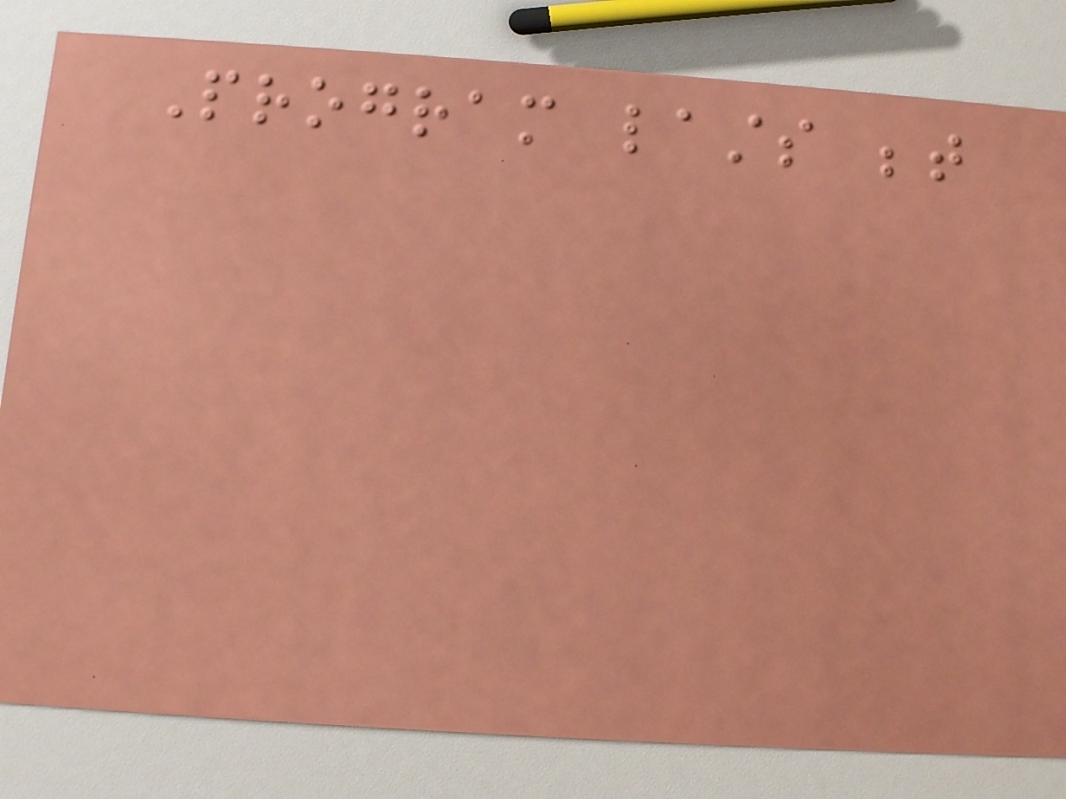Program lasts between
